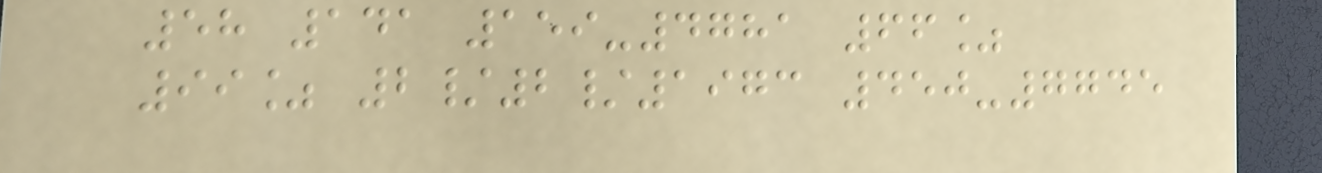58 141 159-4781 66%
99% 2/2/1973 450-7745
